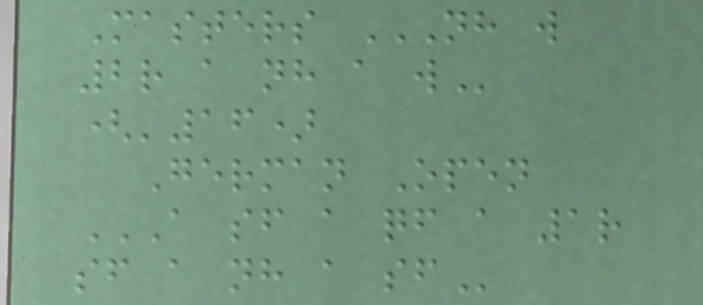Masters NH W
2R A NH A W
('16)
German Open
A SF A QF A 1R
SF A NH A SF
